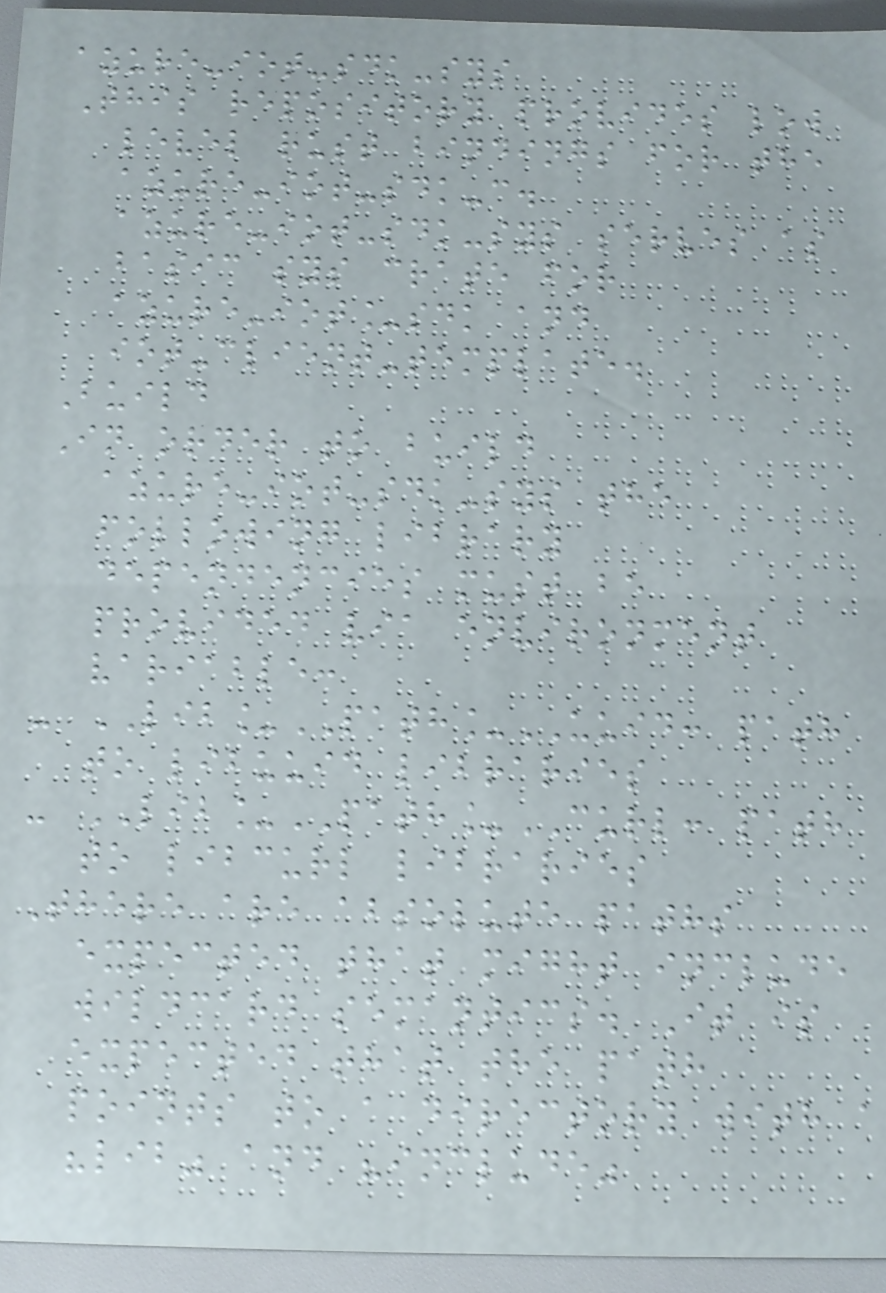azure-iot-sdk-sys
This repository provides low
level rust bindings for the
azure-iot-sdk-c.
azure-iot-sdk-sys serves as
basic sys crate for
azure-iot_sdk and
iot-client-template.
Build
In order to build
azure-iot-sdk-sys the
following library
dependencies must be
provided via environment
variable:
- LIB_PATH_UUID: path
to libuuid libraries
- LIB_PATH_CURL: path
to libcurl libraries
There are absolute paths
expected that might include
wildcard semantics. It is
expected that the path
points to a directory with a
"lib" and "include"
